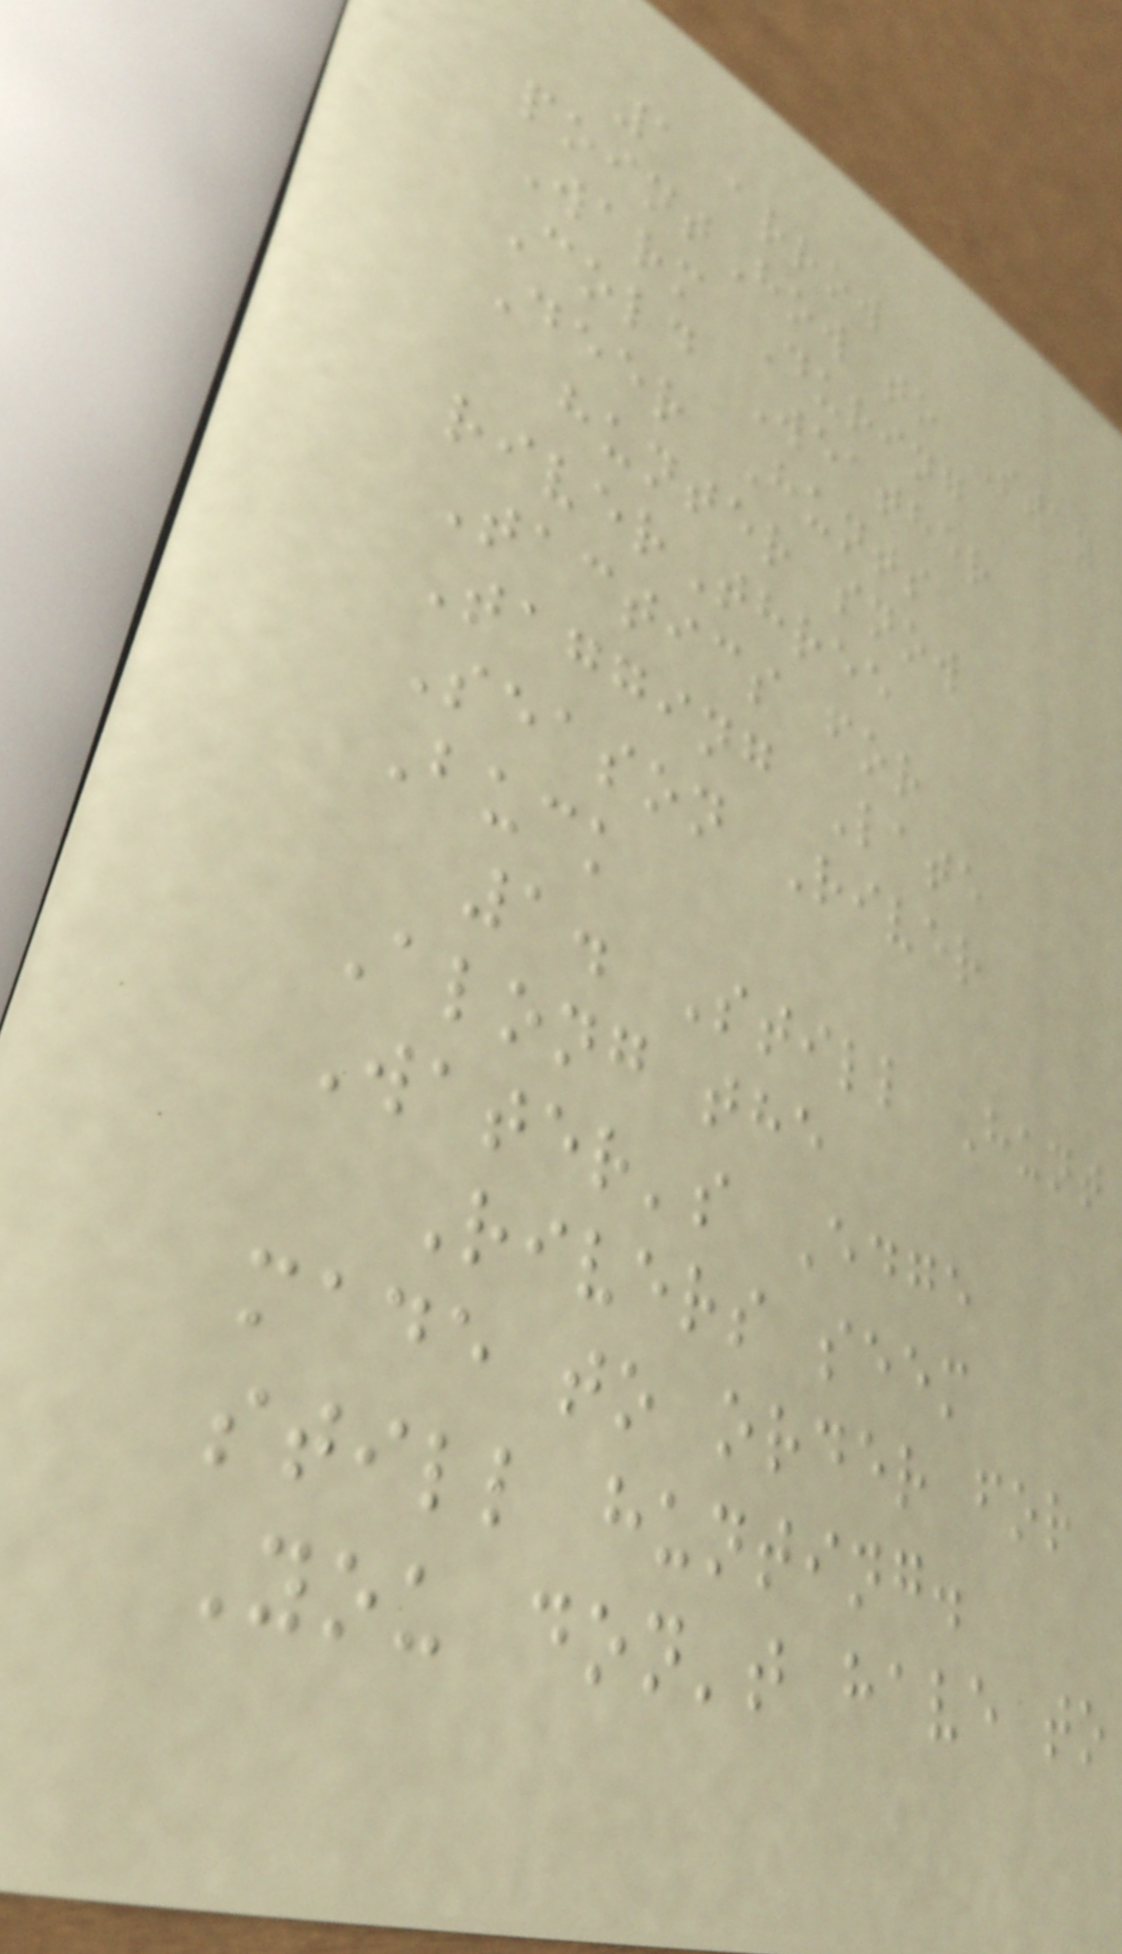1 arrow
pointHow to Stay
Warm During
Cold Weather
Deer Hunts
hunter snow
riverThree
Tactics for
Tagging Late
Season River
Buck
1. Still Hunt
Along the
Water's Edge
Rivers seem
made to order for
still hunting.
You don't have to
